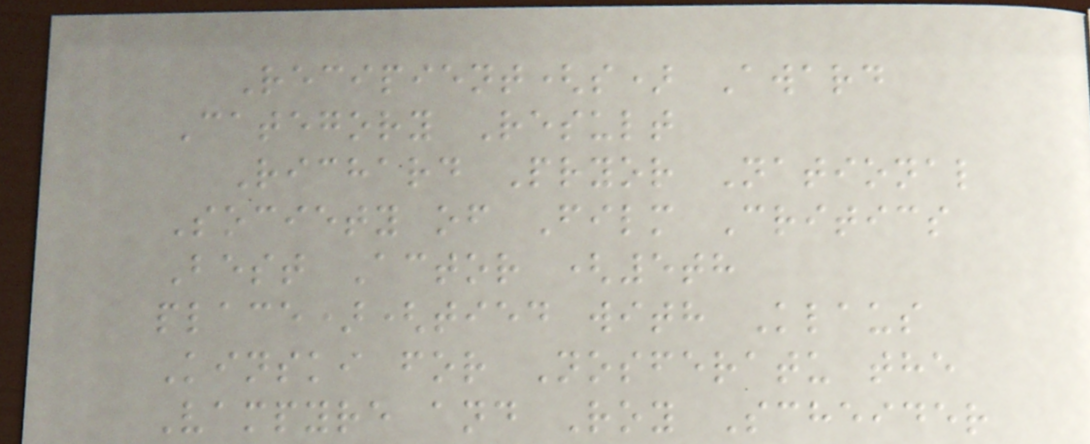Recipient(s) Award
Category Result
Richard Pryor National
Society of Film Critics
Best Actor (5th
place)(tied with Klaus
Kinski for Nosferatu the
Vampyre and Roy Scheider
